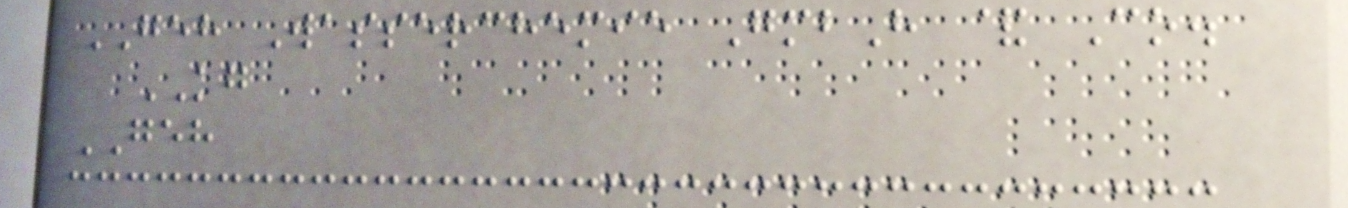GEH Wasserchemie GmbH & Co.
KG
GEH
